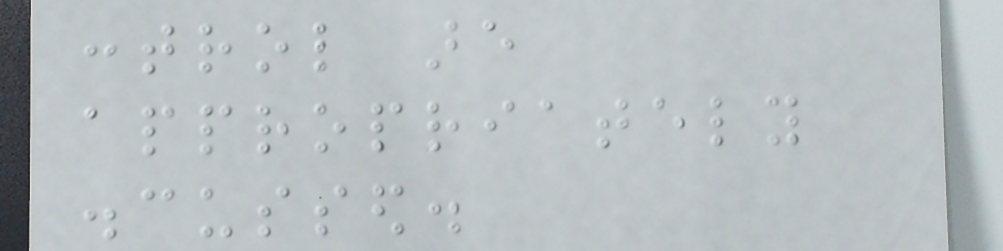control are
appropriately
discussed.
